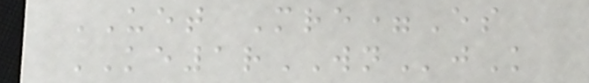UET Mre=Es
KE1rWNjK
